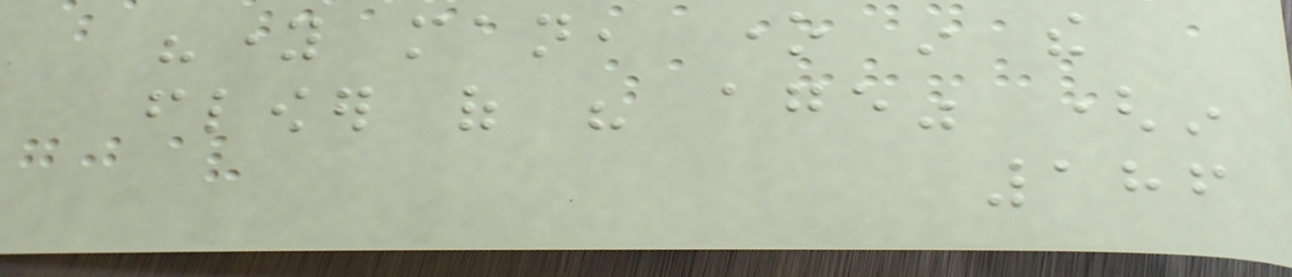"young man, one in the
flower of his age" (in
186
